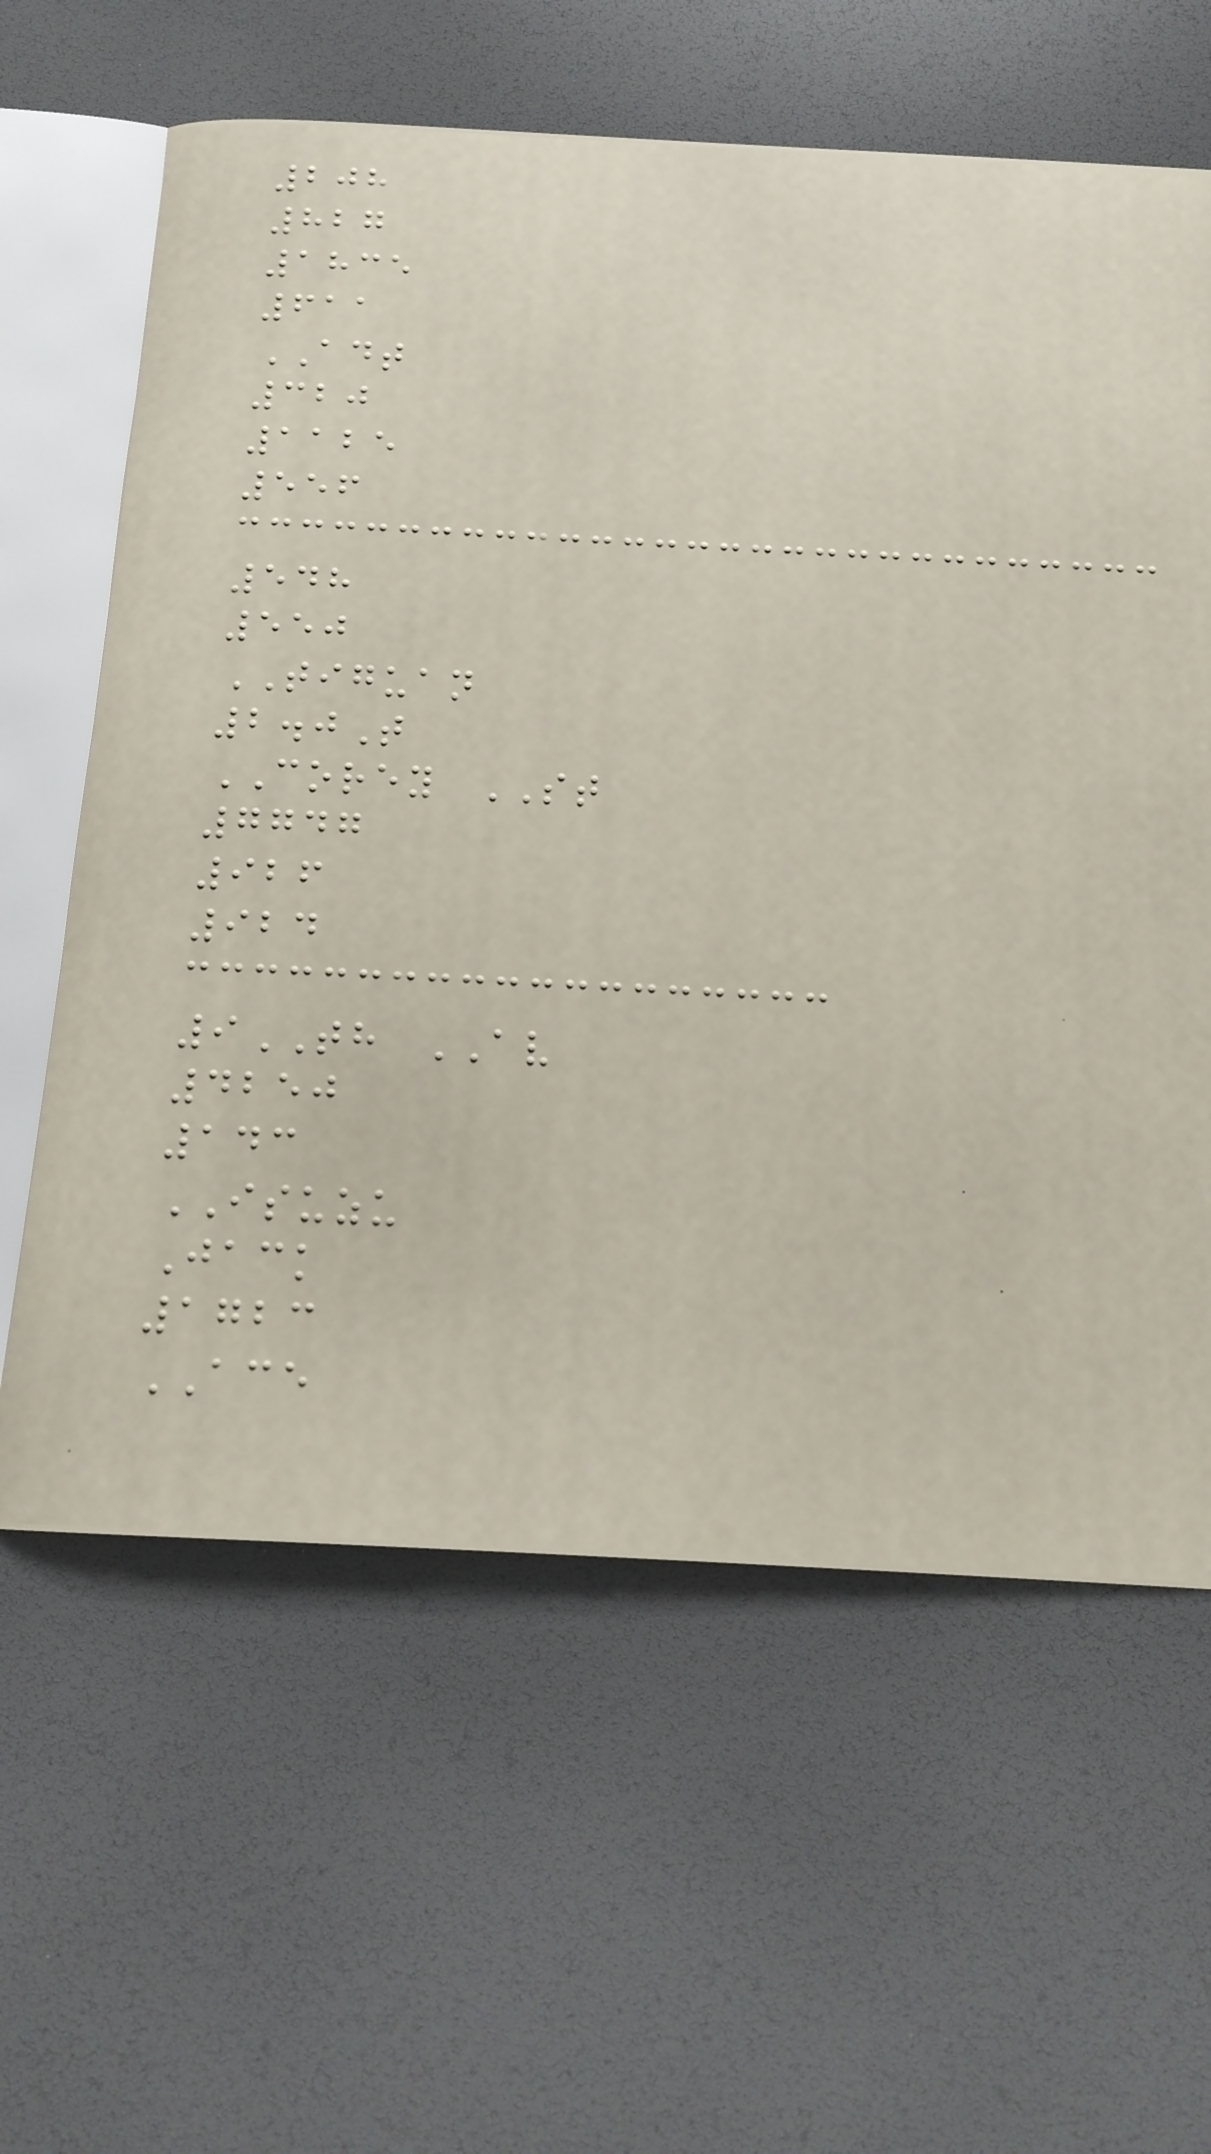208
827
1835
611
ADT
320
1125
556
548
550
TIGUAN
2.0T
COREY ST
7747
926
924
9TH AV
4250
143
ISUZU
Jack
1723
ACE
